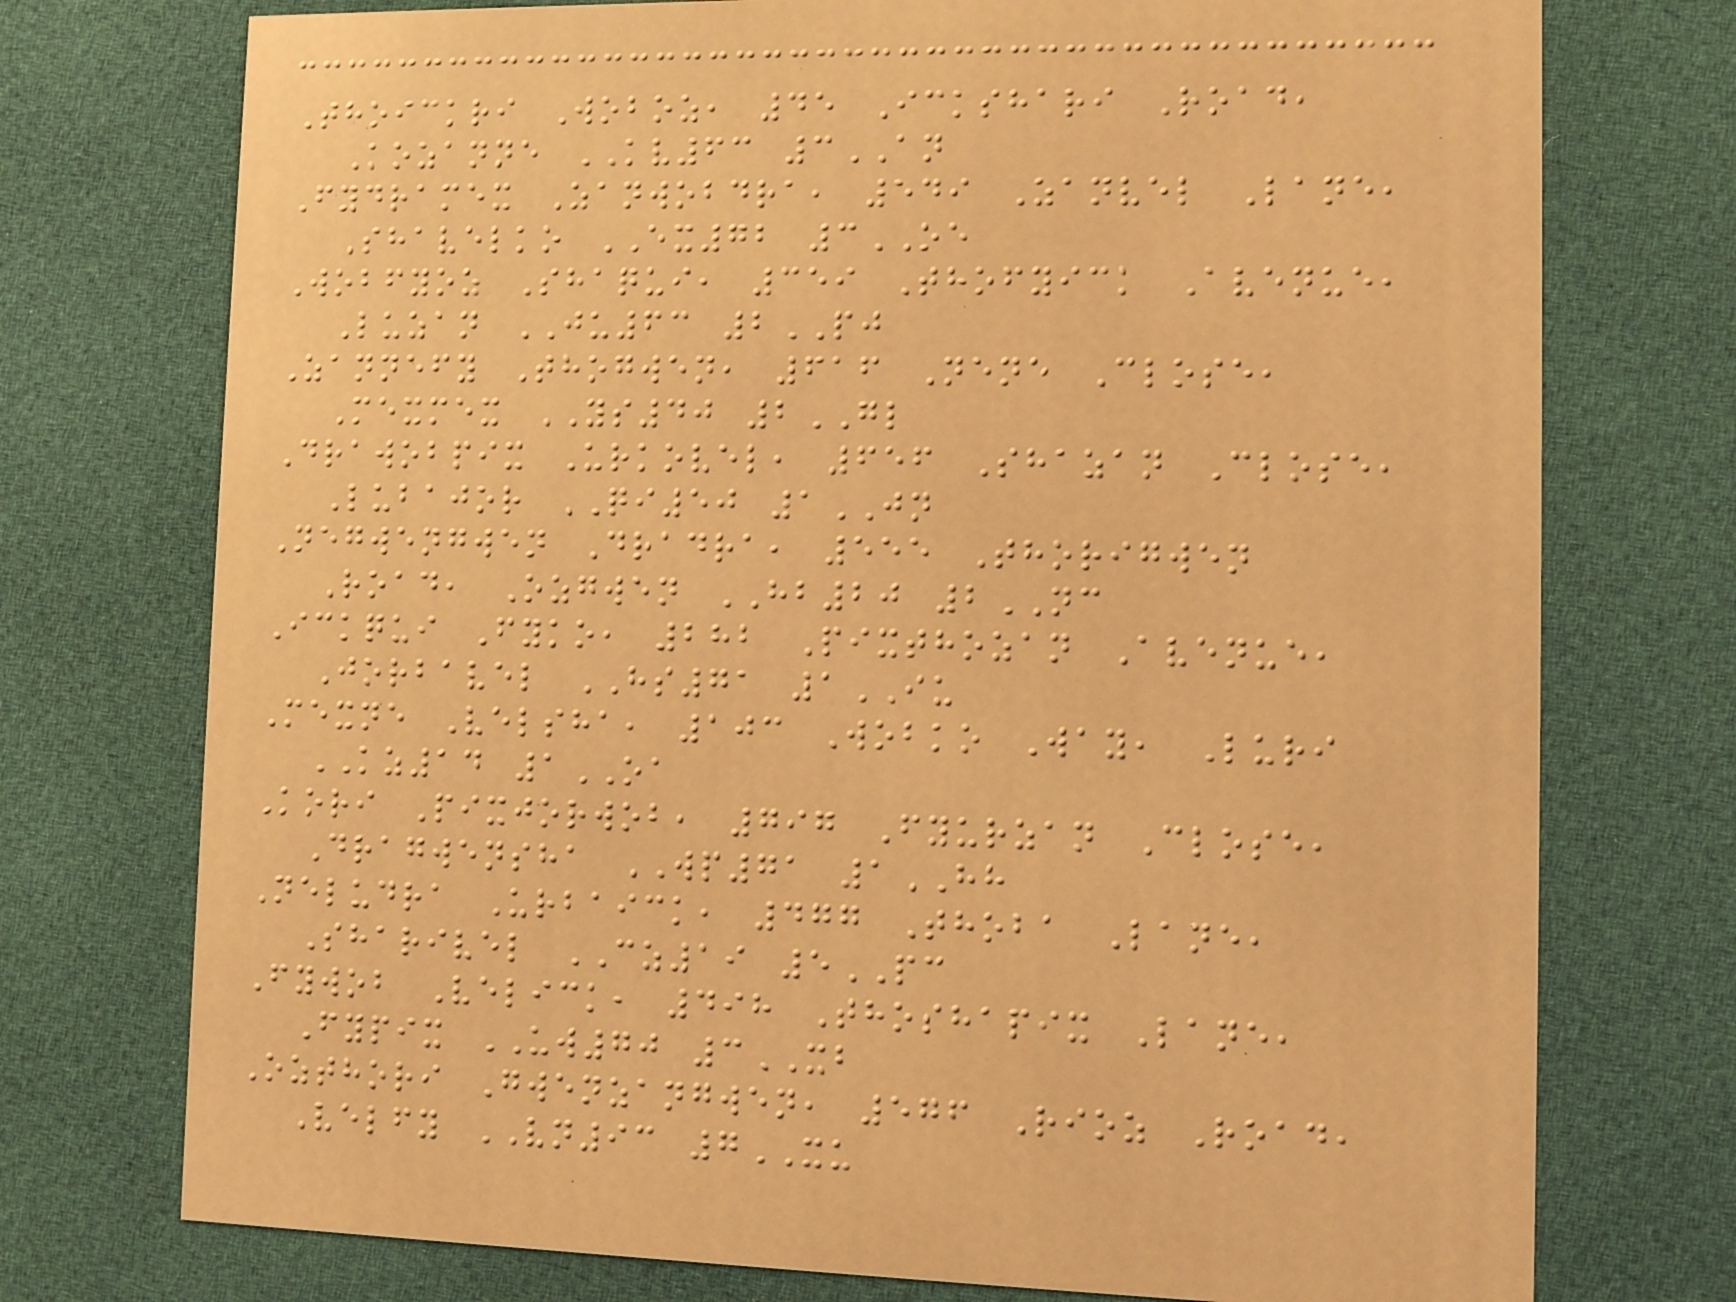Thoickri Woboz, 45 Ickshari Road,
Kozanne KV63 3AN
Fydramex Zanwobdra, 549 Zanvel Lane,
Shavelko EX72 3OE
Wobfyoz Shaqui, 359 Thofyick Avenue,
Luzan JU63 2PJ
Zannefy Thogwen, 616 Nene Close,
Mexmex YS40 2GL
Drawobpix Urkovel, 656 Shazan Close,
Lubajor QI50 1JN
Negwengwen Dradra, 555 Thorigwen
Road, Ozgwen HB20 2NC
Ickqui Fyko, 282 Pixthozan Avenue,
Jorbavel HS71 1IU
Mexne Velsha, 103 Wobko Way, Luri
KZ14 1OA
Kori Pixjorwob, 797 Fyurzan Close,
Dragwensha WP71 1HH
Neludra Urbaick, 477 Thoba Lane,
Sharivel CZ19 5PC
Fywob Velick, 498 Thoshapix Lane,
Fypix UW70 3XB
Ozthori Gwenzangwen, 576 Rioz Road,
Velfy VN93 7XU
